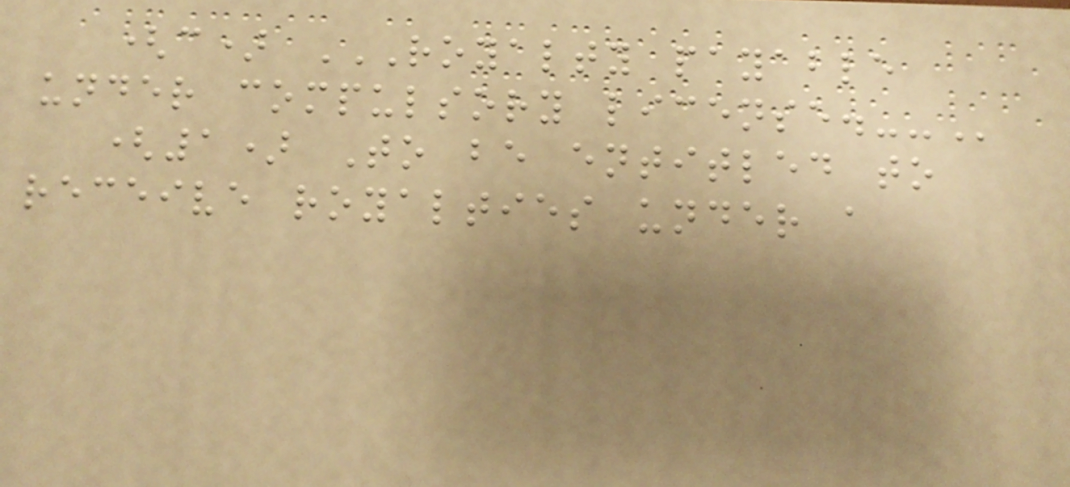(c) ROYALTY PAYABLE
UNDER COMPULSORY LICENSE.--
(1) To be entitled to
receive royalties under a
